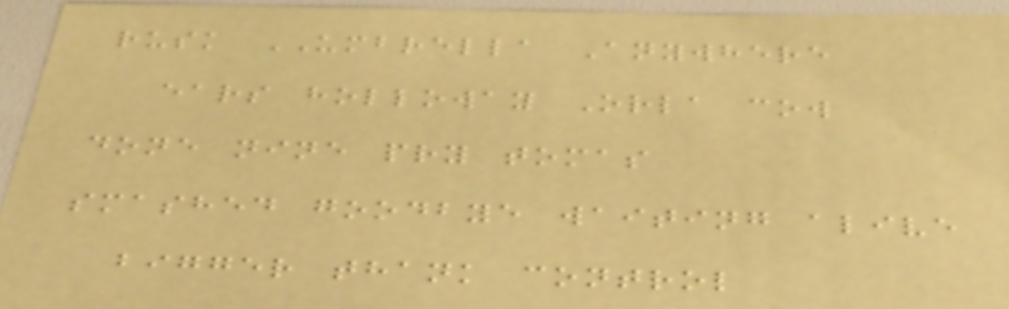rusk UMBRELLA Anywhere
ears holloway Orla cow
done nine pry tomas
smashed goodbye waiting alive
bigger thank control
